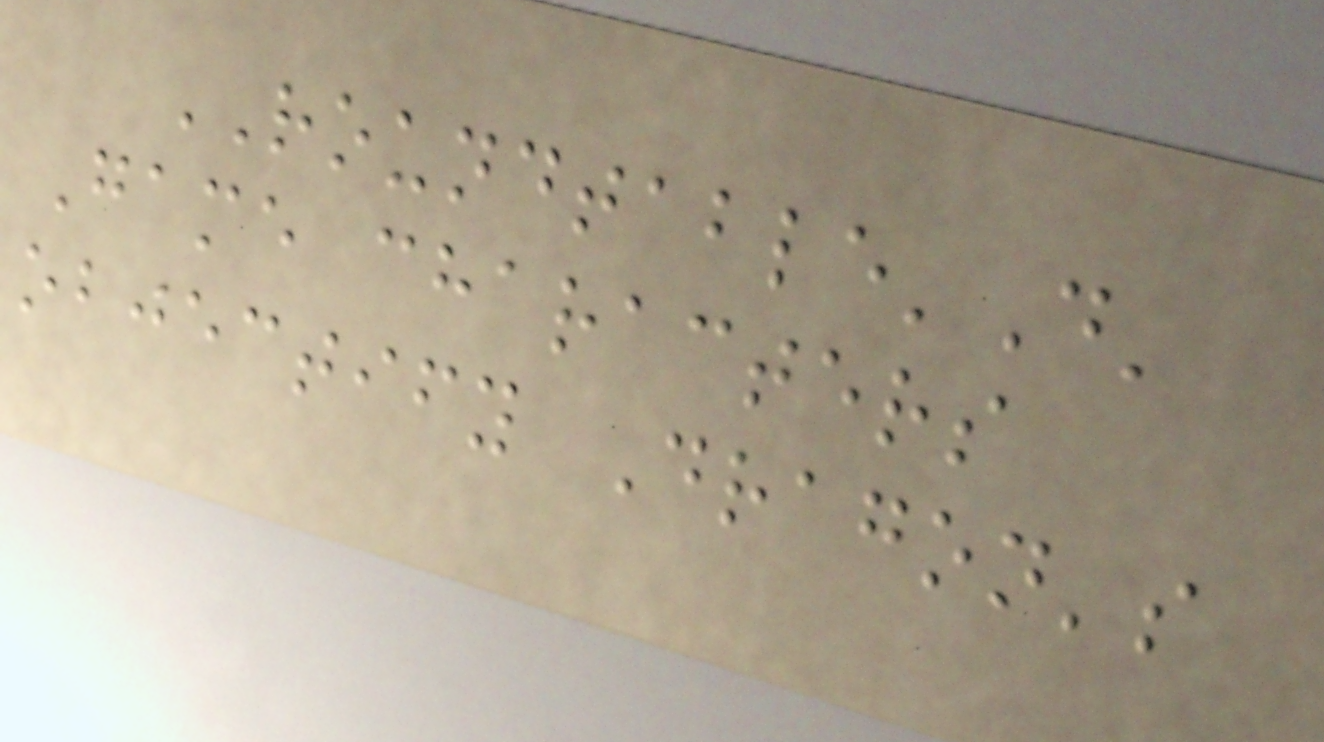ROUNDTABLE'D'
Game characters
objectify Dragon's
